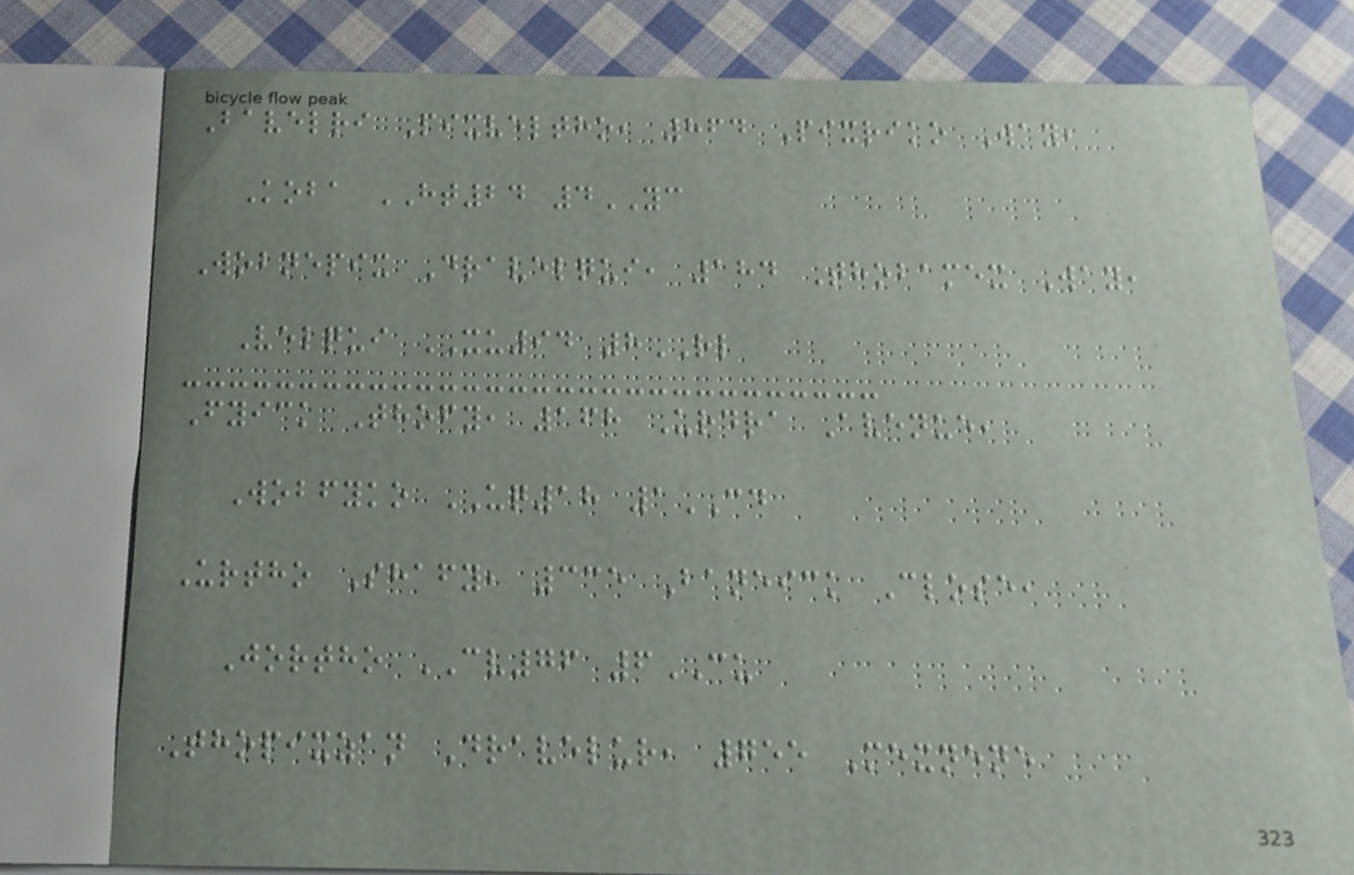Bavelri Pixveltho, 864 Pixriko Way,
Koba HT24 4YC
Wobnepix Dravelqui, 184 Thobamex Way,
Velqui XU94 8RL
Fyick Thofy, 168 Urdra Avenue,
Wobfyko UQ18 1CD
Urtho Shafy, 335 Baneick Close,
Jortho CV76 6CU
Thopixzan Dravelur, 755 Mexnene
